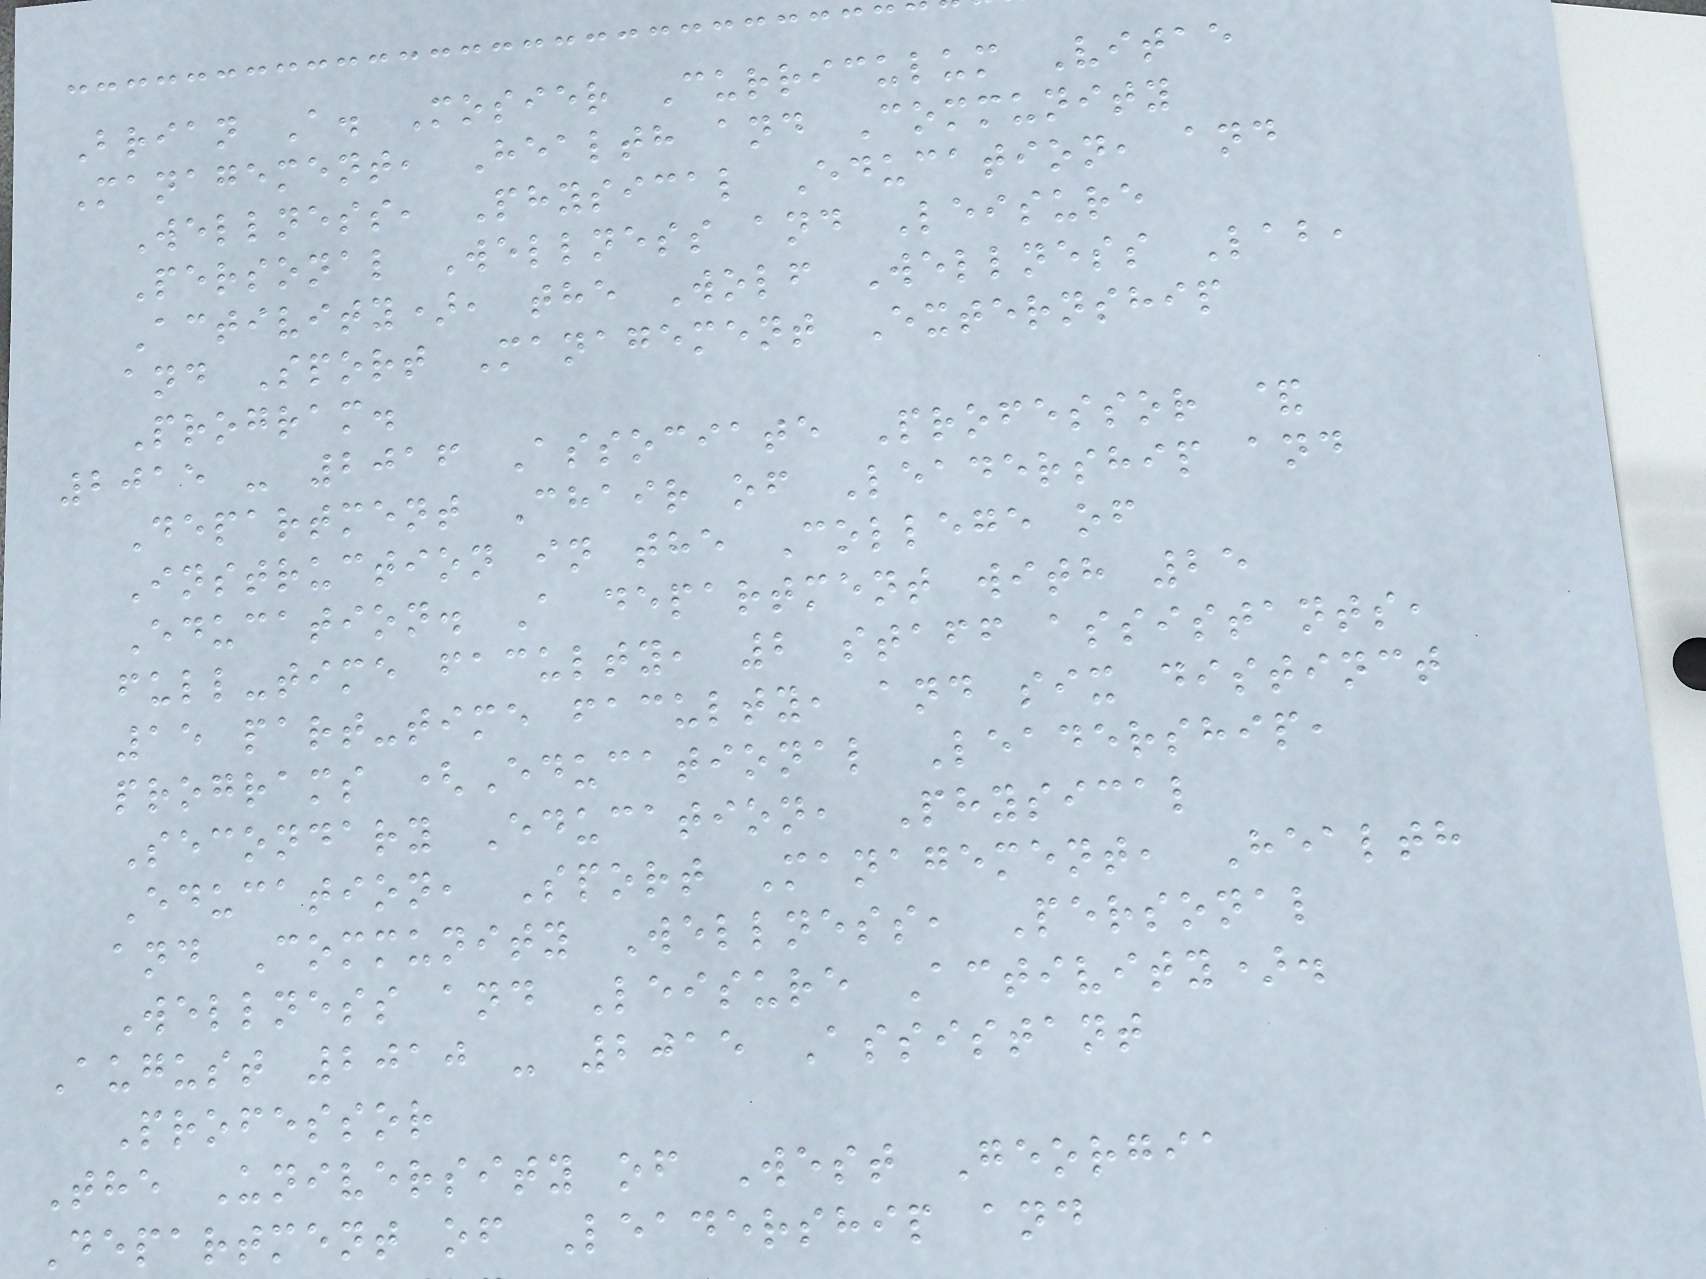Brian A. Mosier Curriculum Vitae
Management, Health and Community
Wellness, Physical Education, and
Personal Wellness and Leisure
Activity), the Wolf Wellness Lab,
and Sport Management Externship
Program.
2015 - 2016 Associate Professor &
Department Chair of Leadership and
Instruction in the College of
Education. A department with 25
full-time faculty, 2 staff assistants,
15 part-time faculty, and six distinct
programs (Educational Leadership,
Secondary Education, Physical
Education, Sport Management, Health
and Community Wellness, Personal
Wellness and Leisure Activity).
August 2010 - 2015 Assistant
Professor
The University of West Georgia
Department of Leadership and
